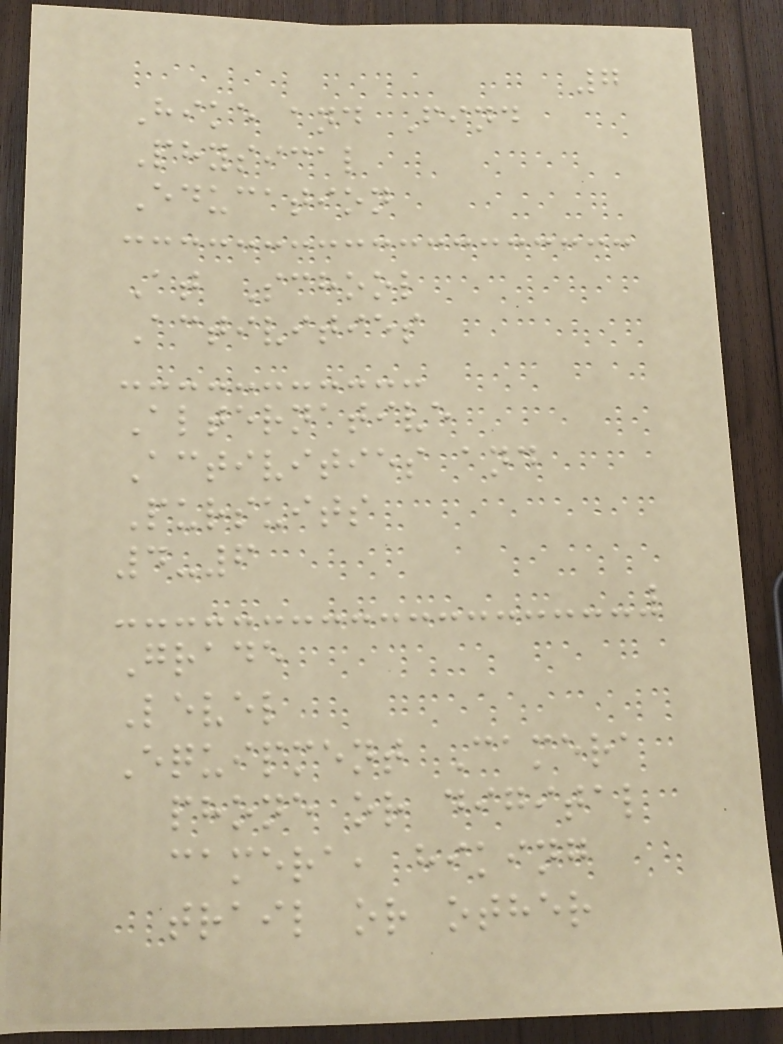7
Hike and Find
Physical
Education
At School
Activities
Alternative
Activities and
Pursuits
4-6
Grade
Level
Equipment Camera
phone or digital
camera, hiking
trail or other
